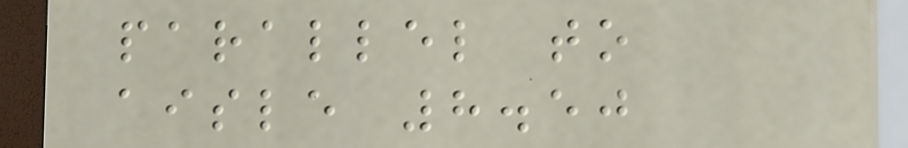parallel to
aisle 8.50
